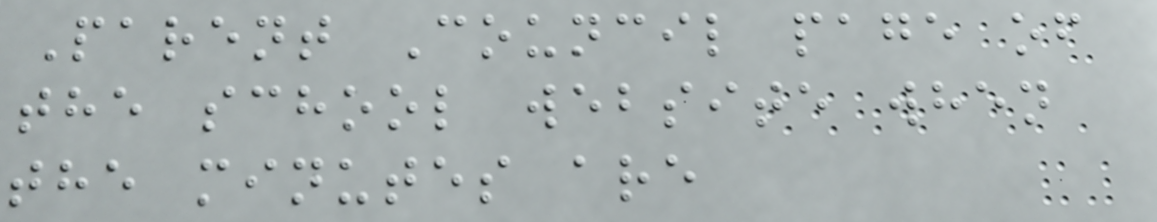Parent Council page of
the school website when
the minutes are
